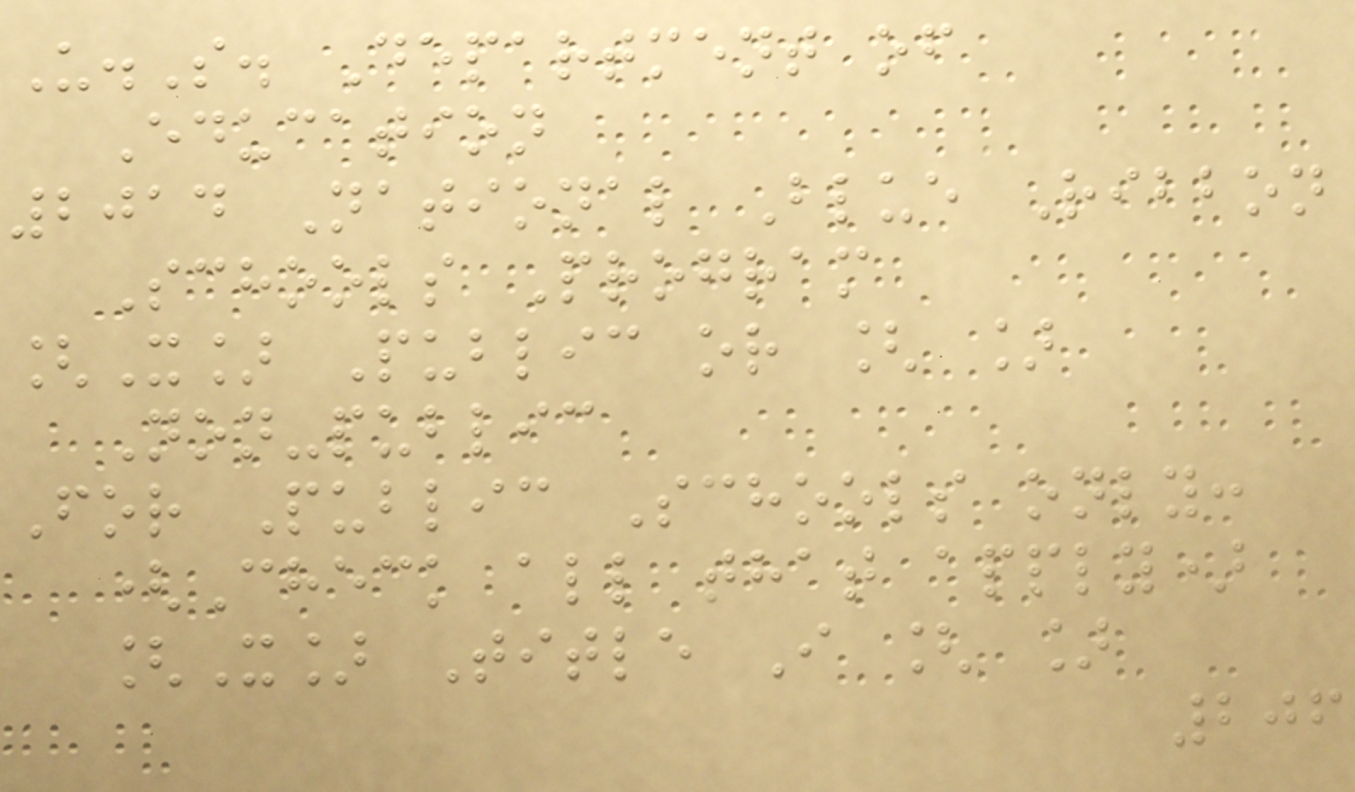U.S. Department of
Education
2014 National Blue Ribbon
Schools Program
[X] Public or [ ]
Non-public
For Public Schools only:
(Check all that apply)
[X] Title I [ ]
206
